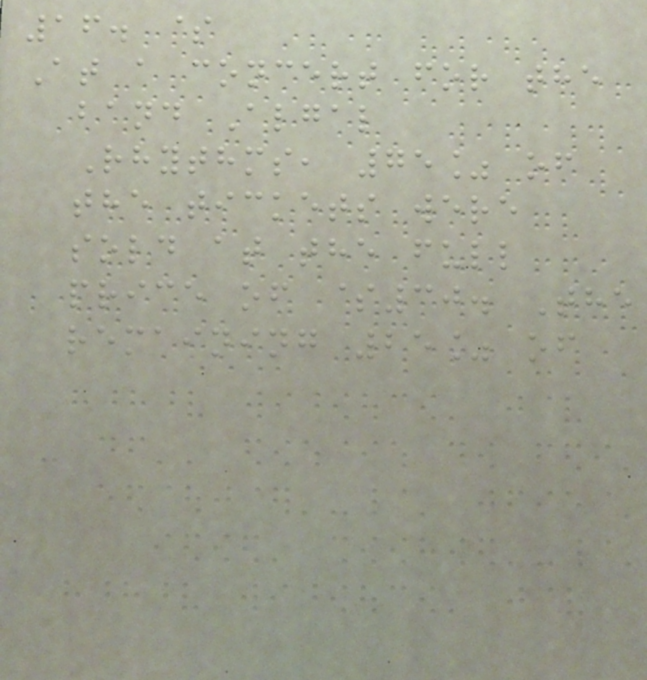16. $
At a concert for the
band Algal
Rhythms, 75% of
the tickets were
sold at the full
price of $30. The
remaining 25% of
